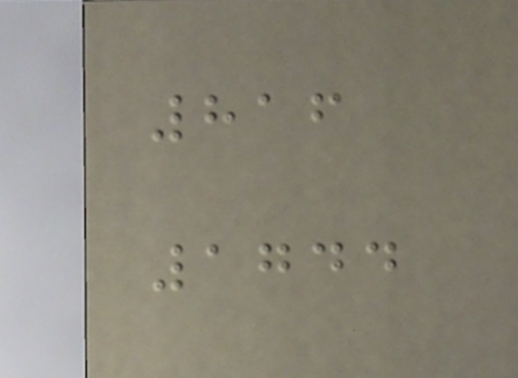816
1744
